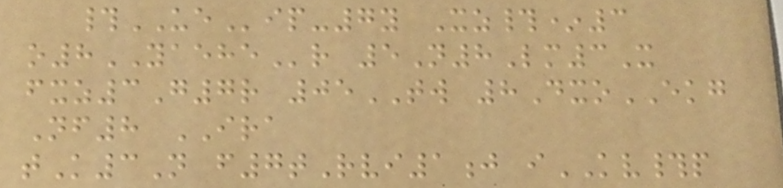#UEip-7y Xz#*3
o8YAEHEr 5N8Lm3X
fxz3G7r 05TW 8DxoEKG
Nf8 IRA
tK3N f7tRvi1j iKV#p
